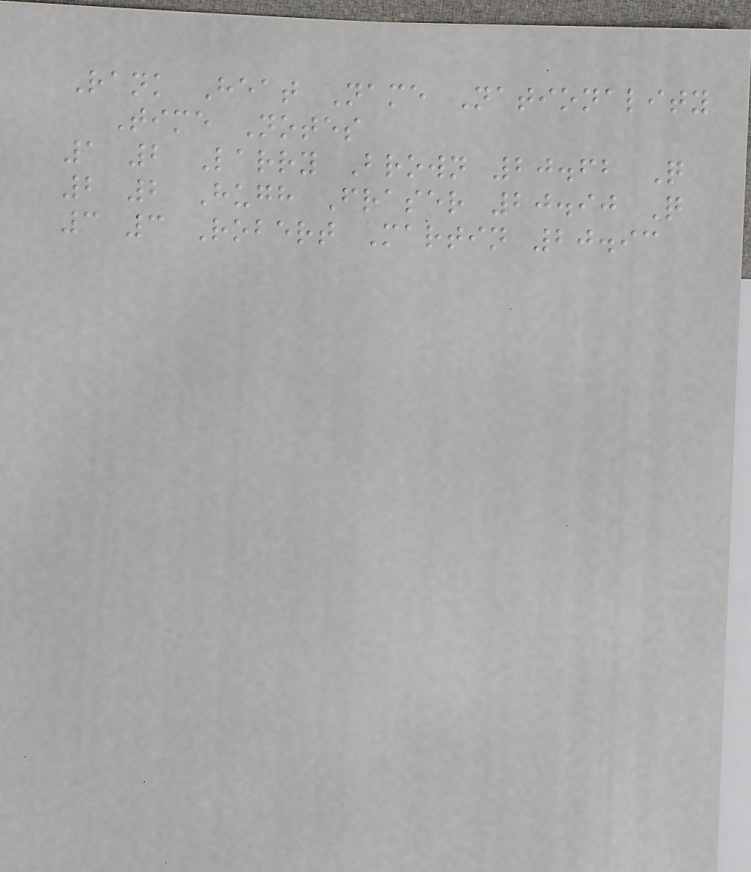Rank Heat Name Nationality
Time Notes
1 2 Larry Brown 20.62 Q
2 2 Hugh Fraser 20.90 Q
3 3 Robert Martin 20.93
